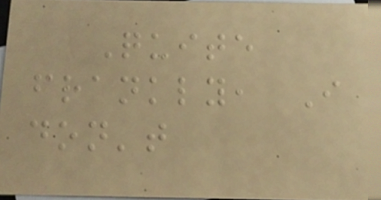Quite
frankly, I
don't
